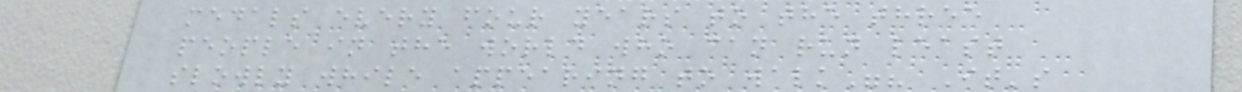medals every four years to the three
people in the world who can run least
slowly while appearing to walk"? It's
